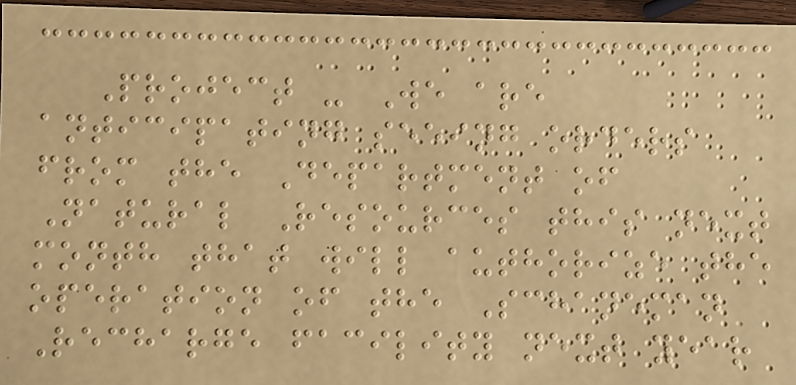Project - We are
anticipating seeing orders
from the Department of
Natural Resources this next
month that will authorize the
operation of the Schaneman
Recharge facility next year
